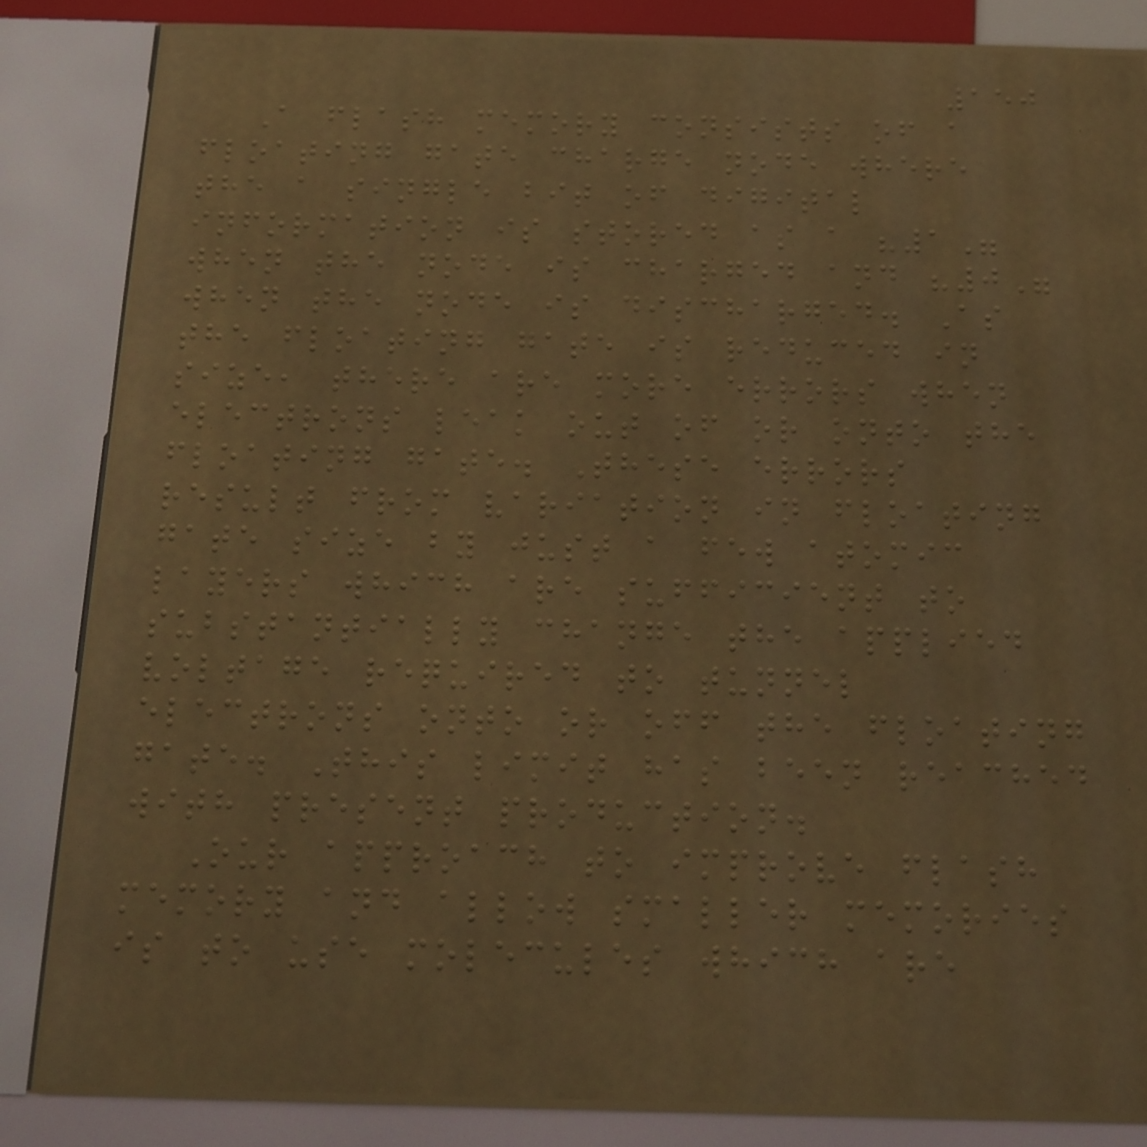150
A flash memory consists of a
floating gate charge node where
the a single bit of digital
information is stored as a "1"
when the node is charged and "0"
when the node is discharged. As
the floating gate is reduced in
size, there are more errors when
electrons leak out of or onto the
floating gate. These errors
result from variation in floating
gate size by just a few atomic
layers which are sufficient to
substantially change the applied
voltage required to tunnel
electrons onto or off the floating
gate. This limit has been reached
with present production.
Our approach to improve flash
memory and allow smaller memories
is to use molecules which are
